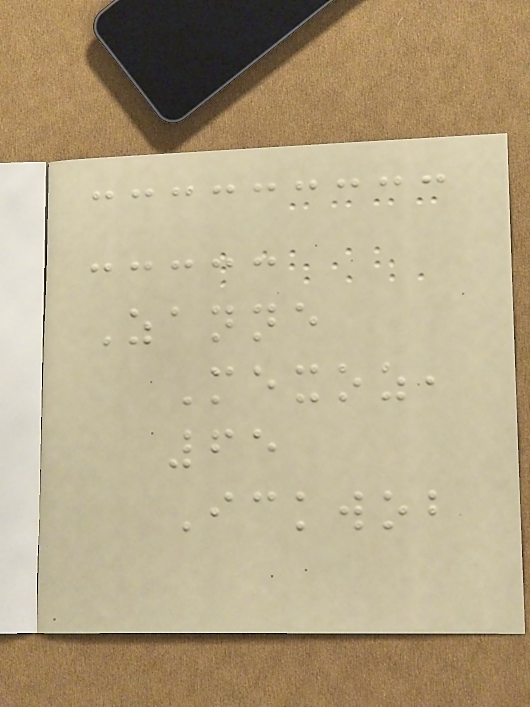Zanne
Mexoz,
65
Ickwob
